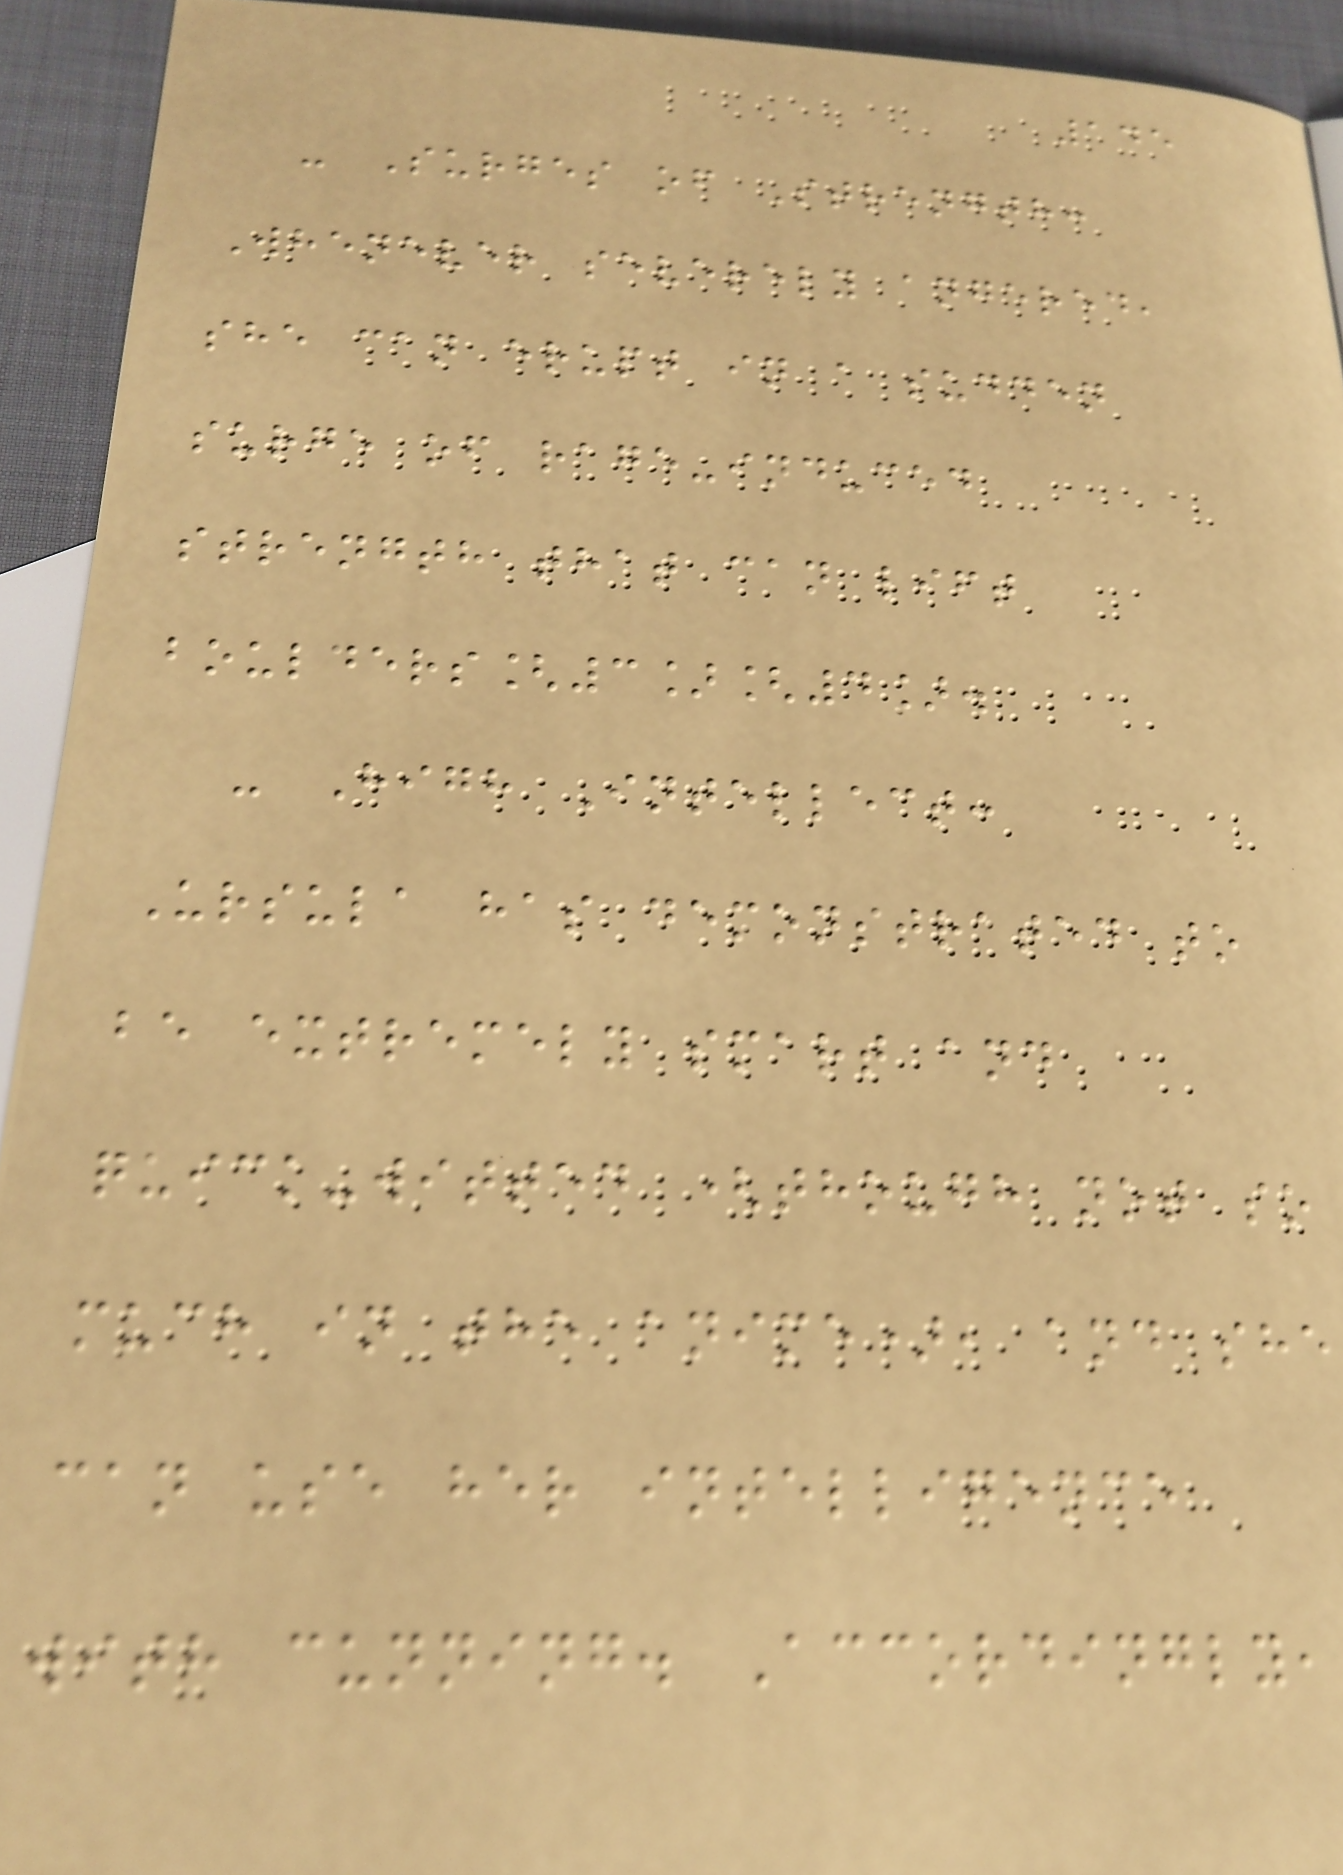145
- Surges of Strength:
Whenever severely angered,
she can erupt in a sudden
surge of rage-induced
strength that can lift
boulders[3][4].
- High Intellect:
Ursula has demonstrated to
be extremely smart and
quick-witted (though not so
much in the anime), and she
can use her intelligence
with cunning. Accordingly,
